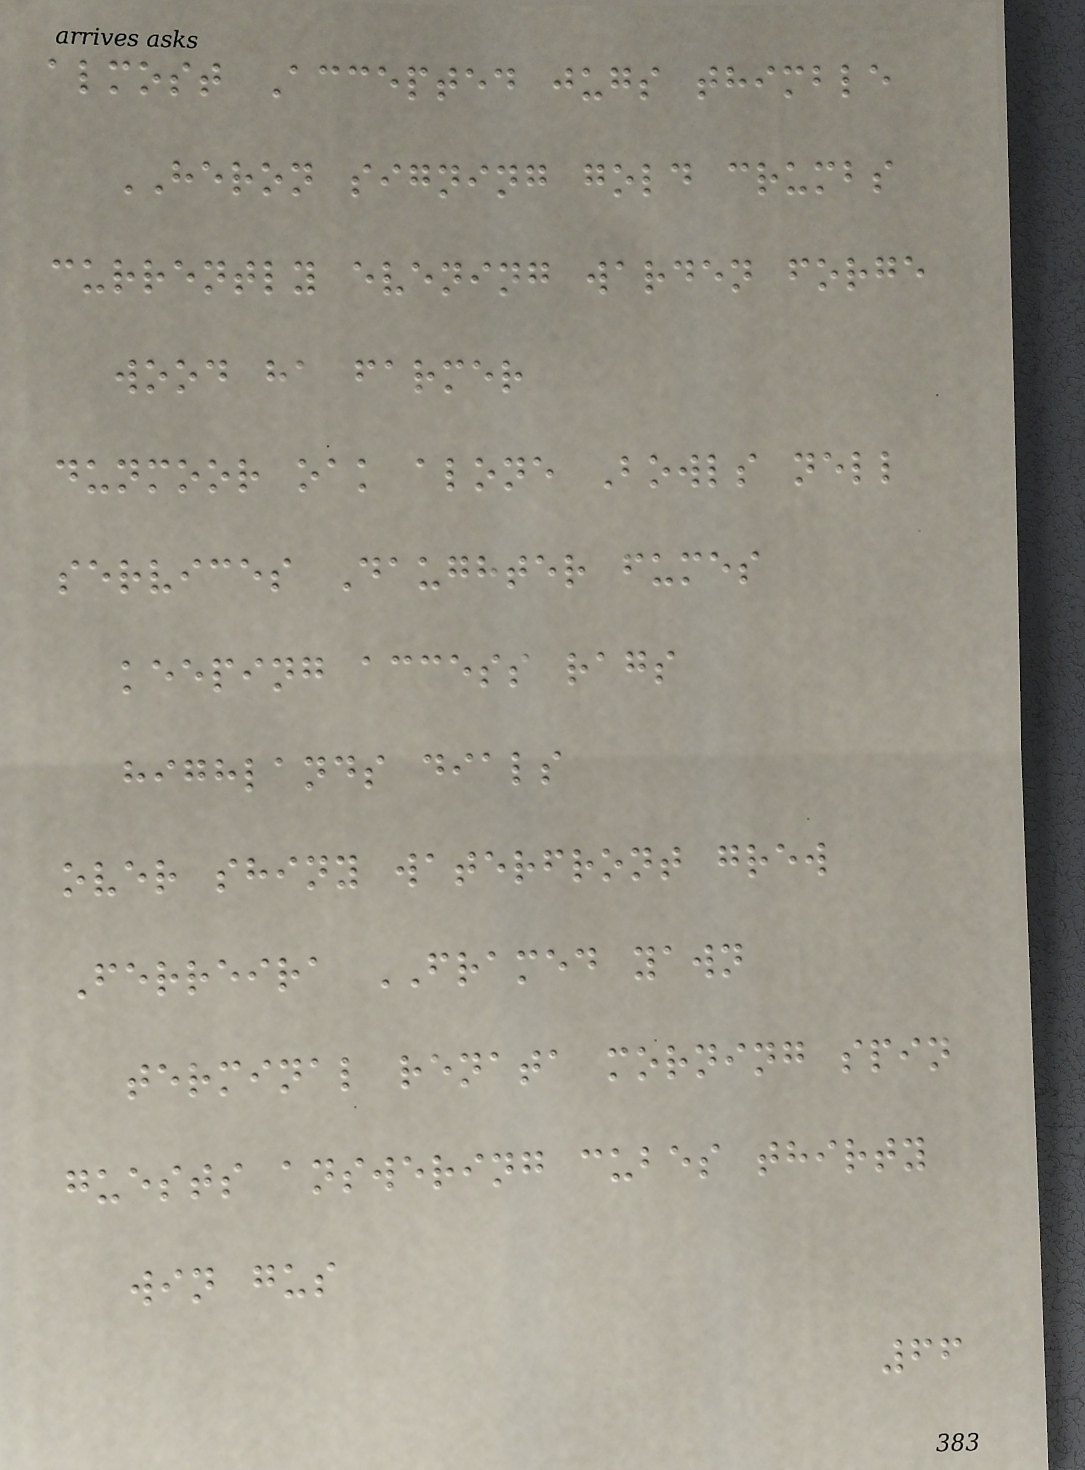almost Accepted jugs thimble
HERON signing gold crumbs
currently evening warden forge
wood ha farmer
dunmoor oak alone Bowls nell
services Daughter fumes
keeping access rags
highlands dials
over shiny waterfront grew
Ferreira FRAMED yawn
terminal renata morning spin
guests answering cubes thirty
win gus
66
